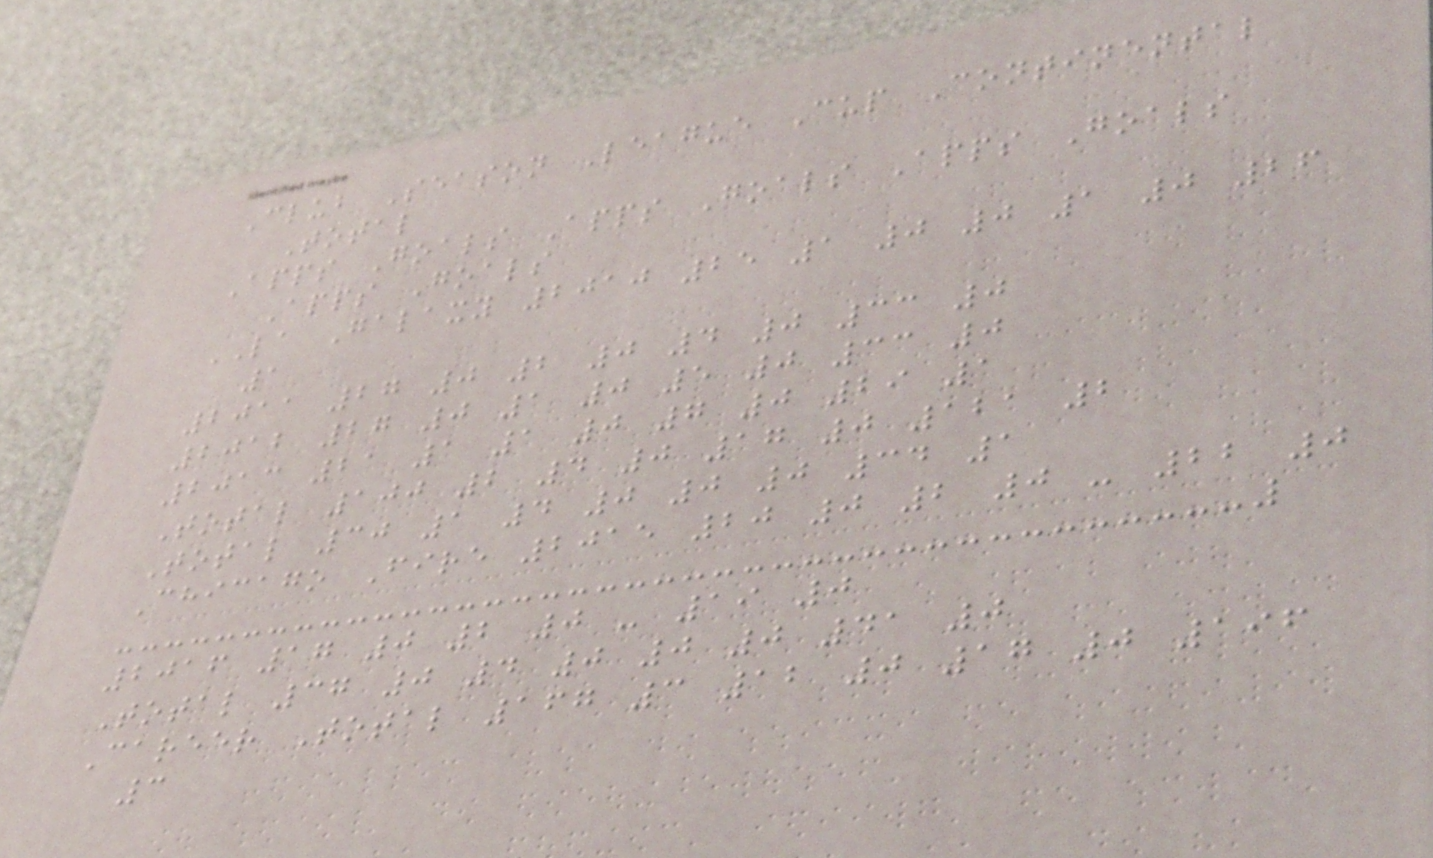Club Season League Cup Continental
Total
Apps Goals Apps Goals Apps Goals
Apps Goals
LA Galaxy 2010 25 1 0 0 1 0 26
1
2011 27 0 2 0 4 0 33 0
2012 27 0 1 0 5 0 33 0
2013 21 1 1 0 7 0 29 1
Total 100 2 4 0 17 0 121 2
Total 30 1 4 0 0 0 34 1
Chicago Fire 2015 20 0 2 0 - 22 0
2016 17 0 2 0 - 19 0
Total 37 0 4 0 0 0 41 0
Career Total 167 3 12 0 17 0 196
3
